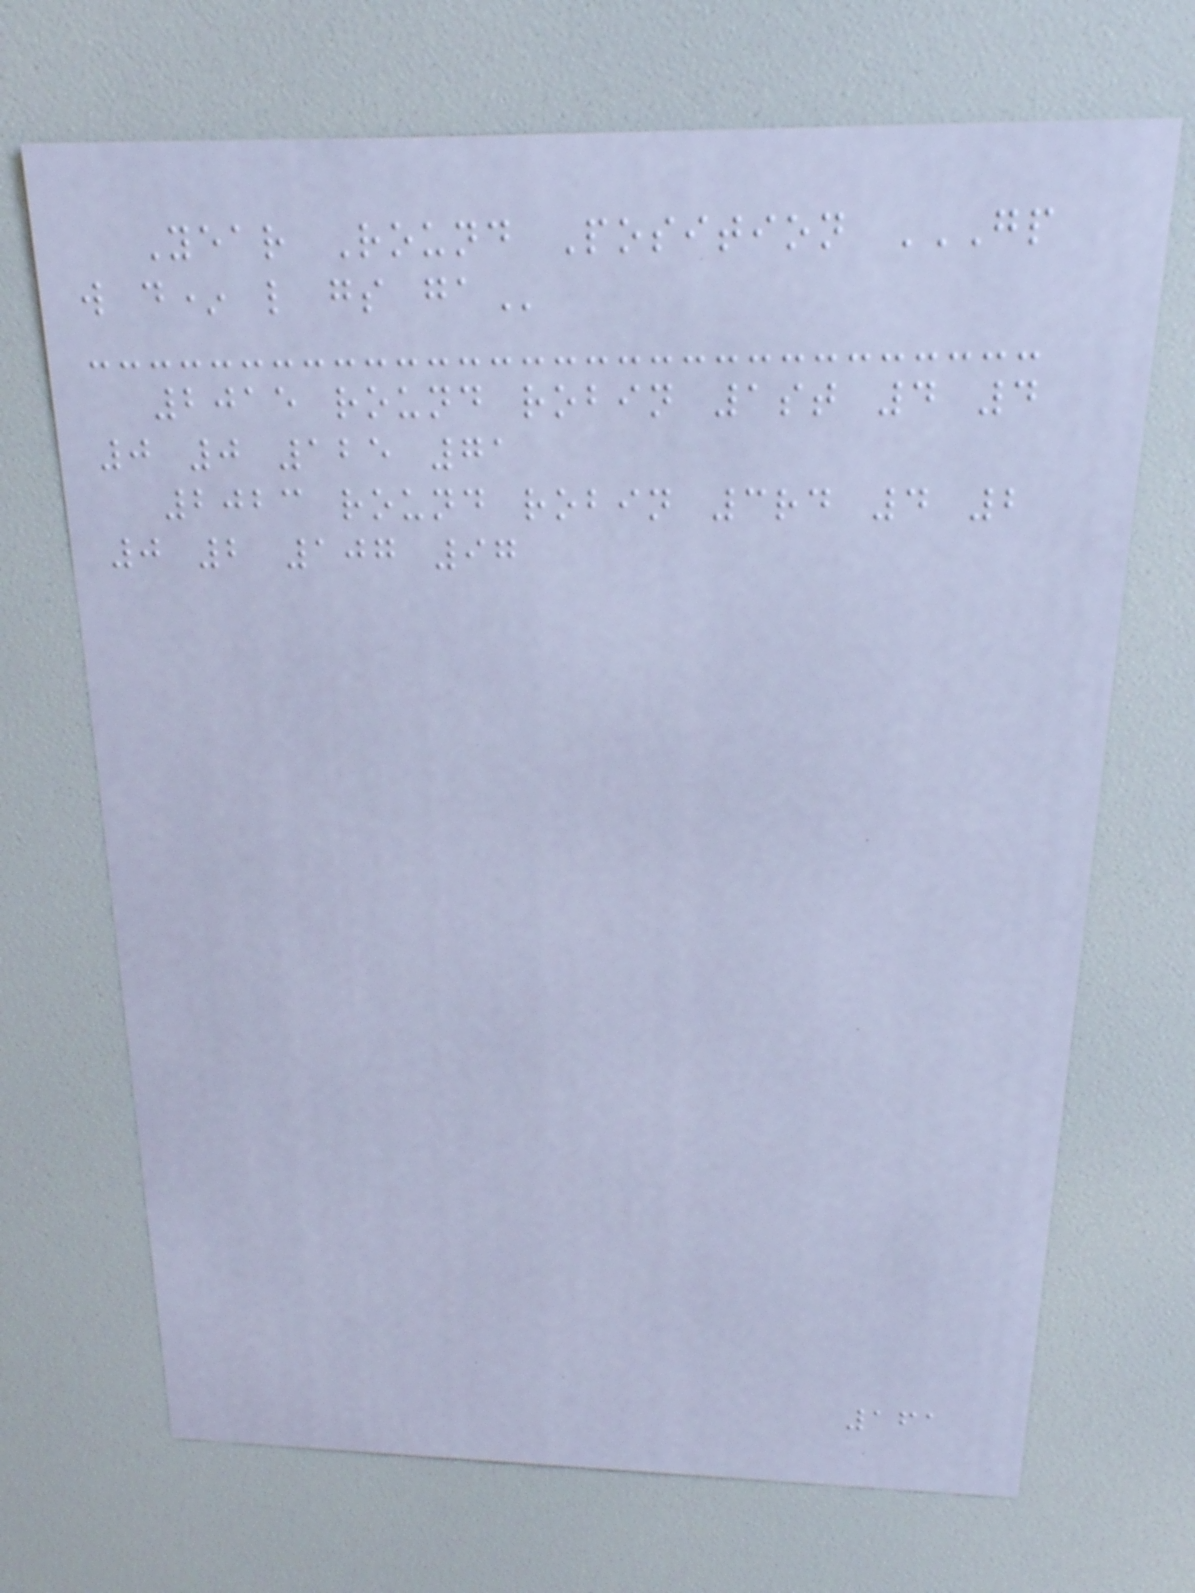Year Round Position GP
W D* L GS GA
2015 round robin 1st 4 4
0 0 125 71
2023 round robin 3rd 4 2
0 2 107 97
161
